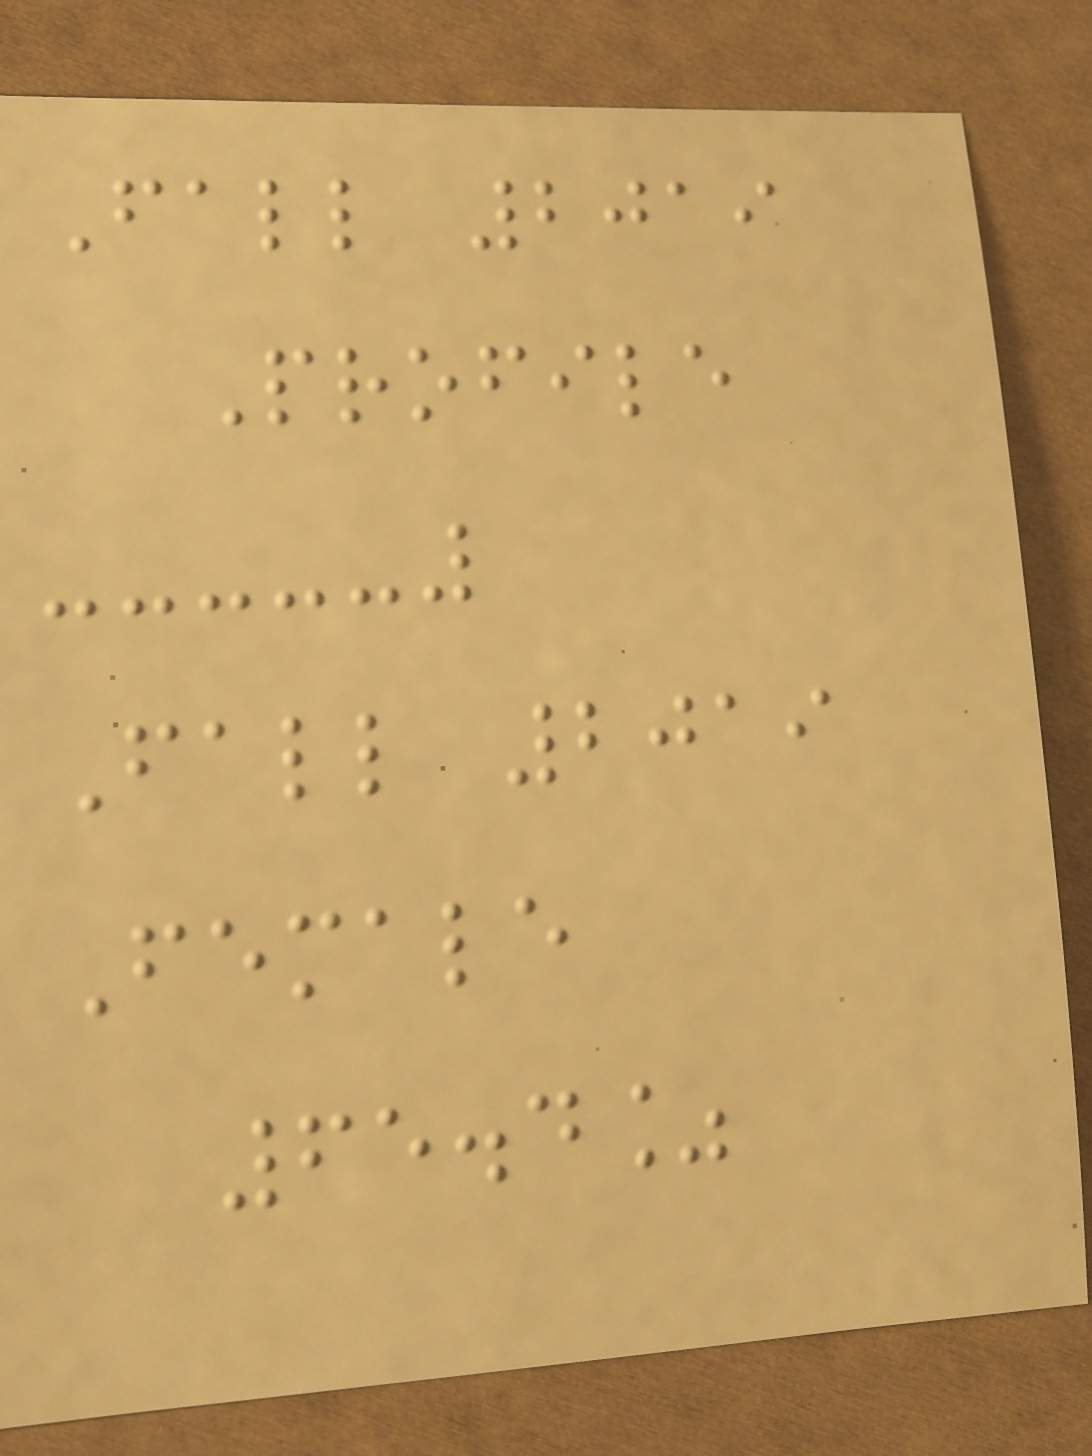Fall 2019
Profile
Fall 2019
Female
65.4%
